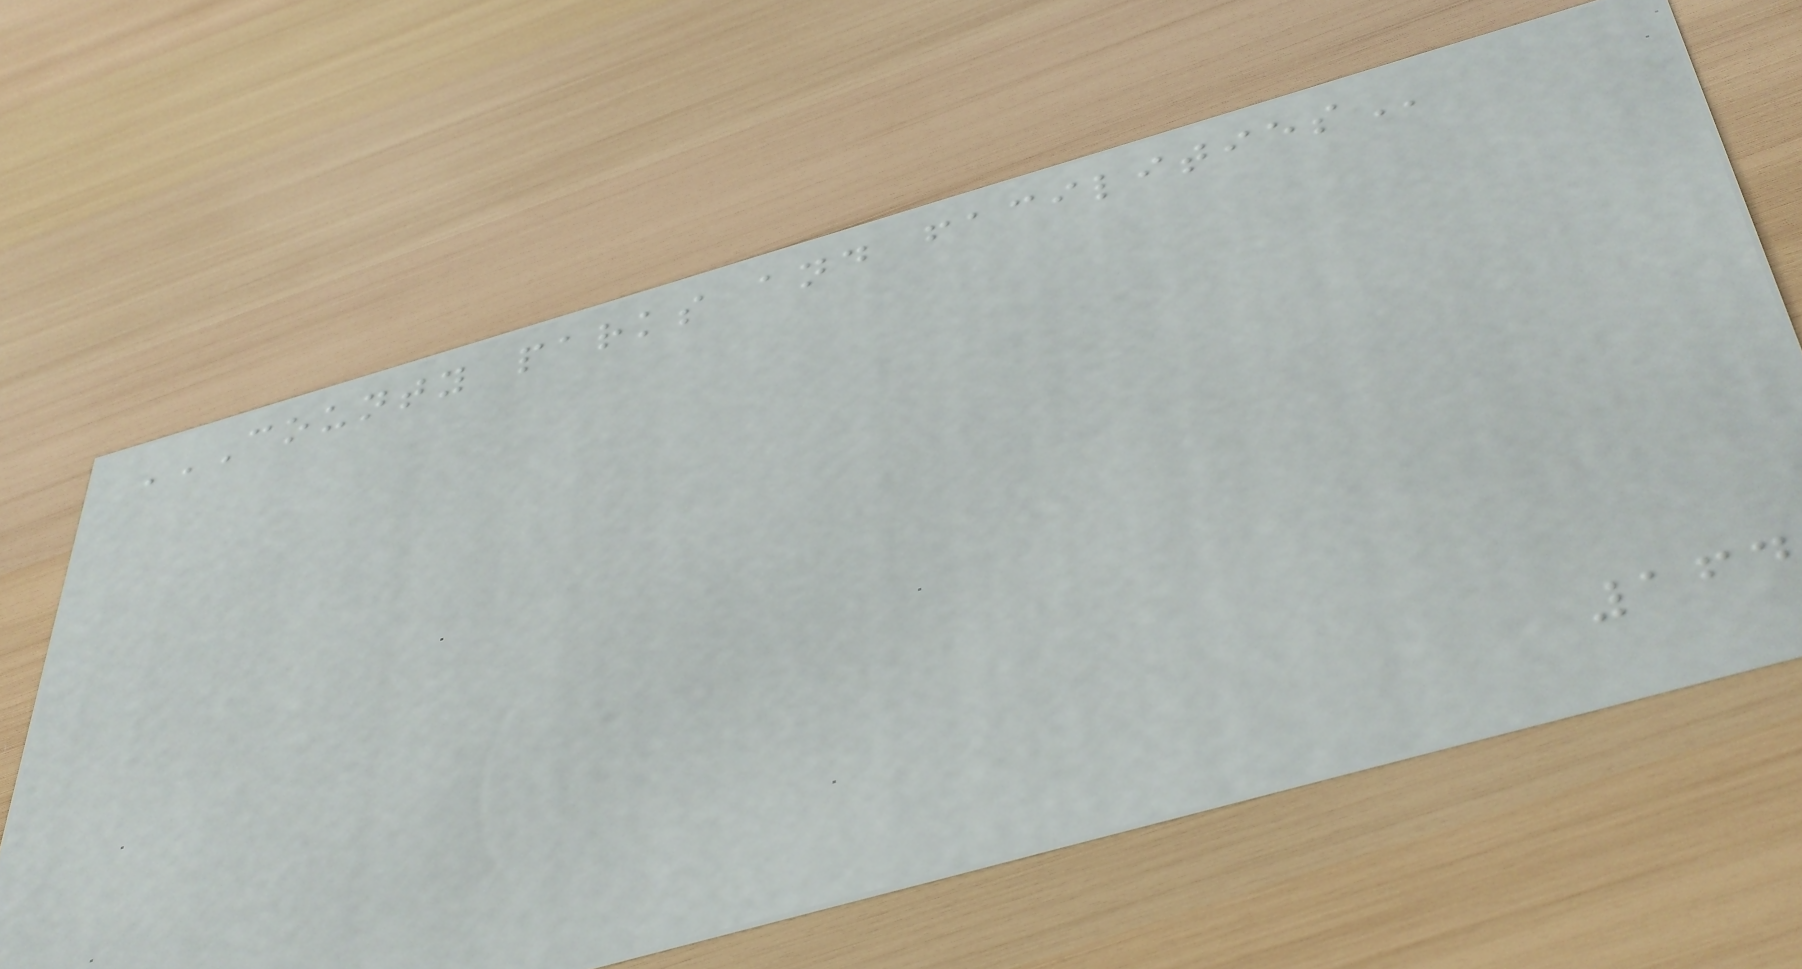COUNTY PARKS AND FACILITIES
164
